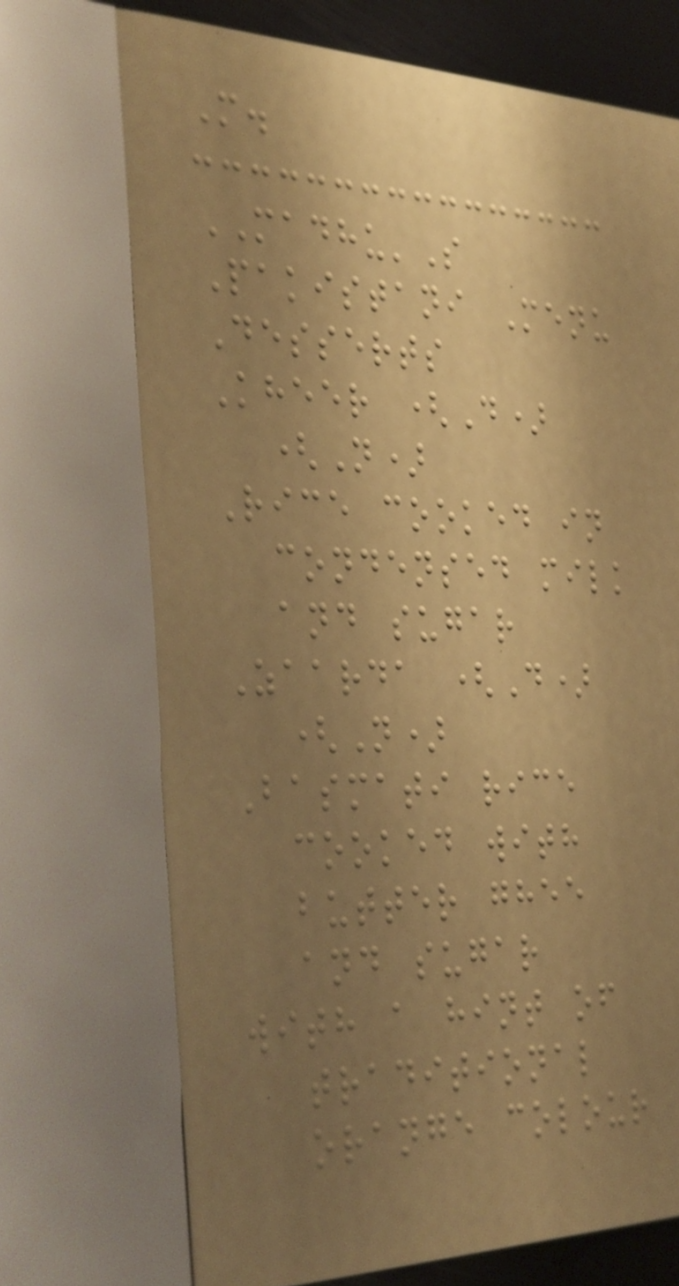M.
MADHU'S
Pakistani Menu
Desserts
Kheer (D)
(N)
Rice cooked in
condensed milk
and sugar
Zaarda (D)
(N)
Basmati rice
cooked with
butter ghee
and sugar
with a hint of
traditional
orange colour
